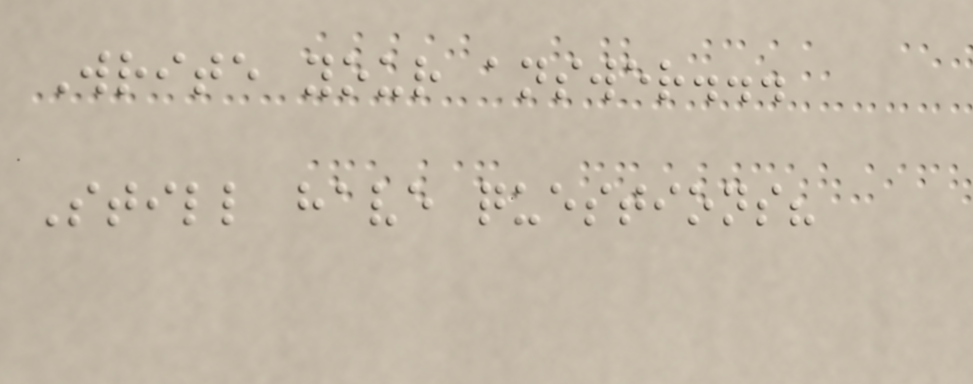Write your answer...
Still have questions?
